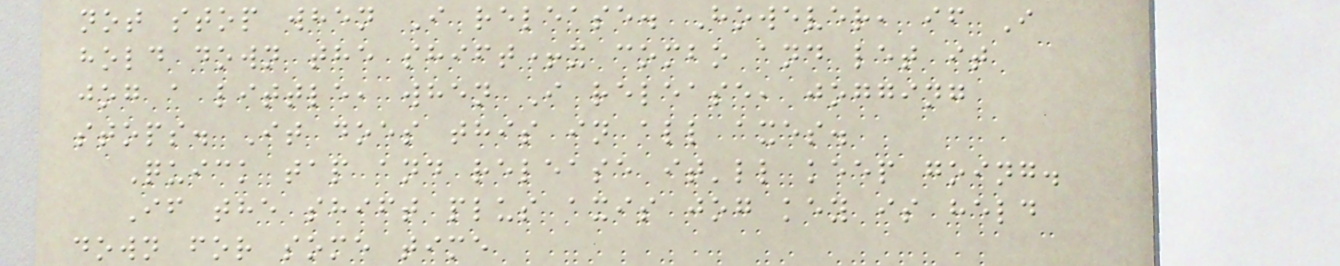not stop when I release. However, if I
hold down the shift+x combo and let it
jog a little, when I release, jogging
stops. It does this in all axes.
Quick tap and release it'll keep going.
If the shift plus axis jog key is held
down for some time
